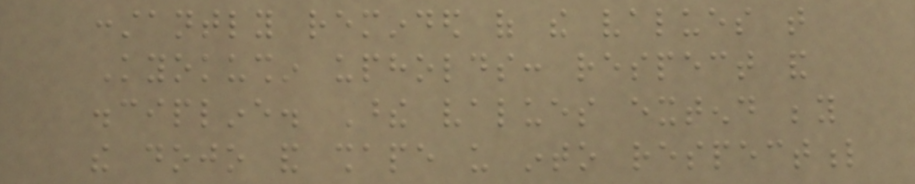constantly reminded of the values that
Kyokushin upholds: respect and
discipline. These values extend beyond
the dojo and shape us into respectful
